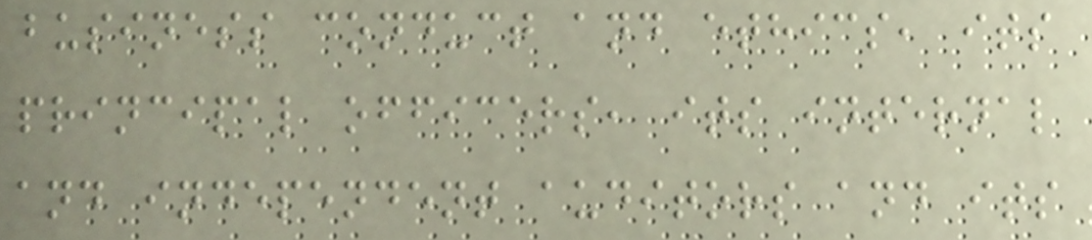business conduct and ethics, its
principal officers, its internal
and independent auditors and its
